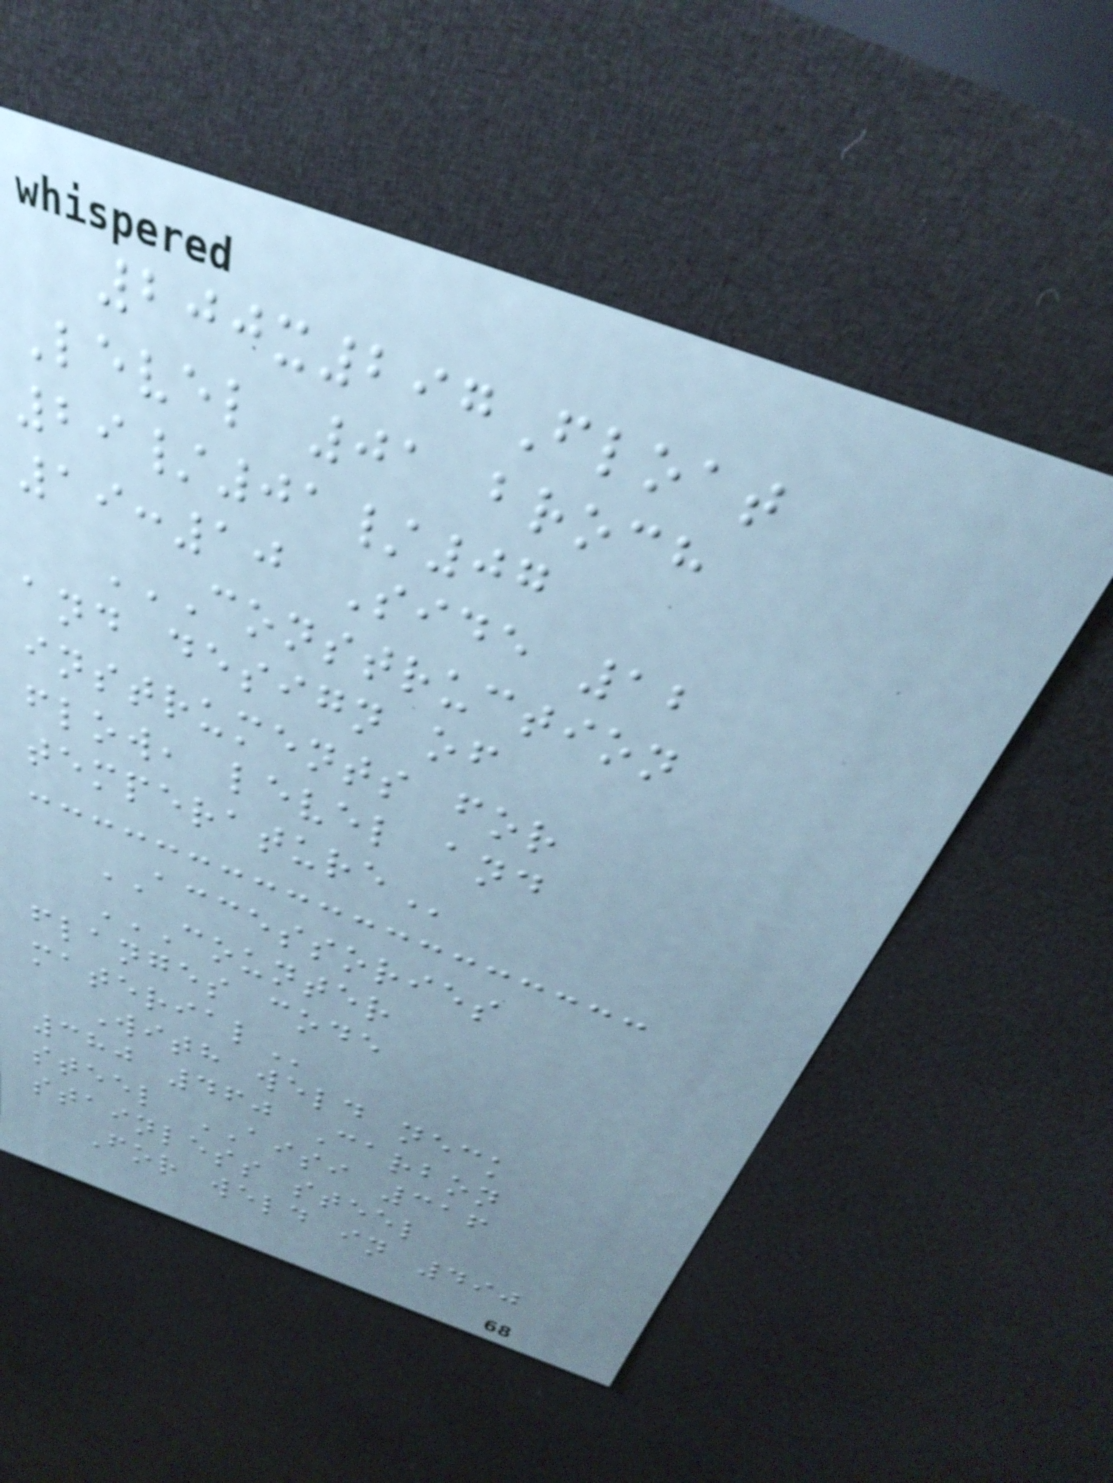200x297Float
Level 01 broch
29/01/07
19:10 Side 12
CONSTRUCTION
AND DESIGN OF
INSTRUMENTS FOR
FLOW, LEVEL AND
TEMPERATURE
ACCESSORIES
COUNTER
FLANGES CODE
MATERIAL
With weld neck
380 460 Carbon
steel AISI 316
stainless steel
For weld in 490
